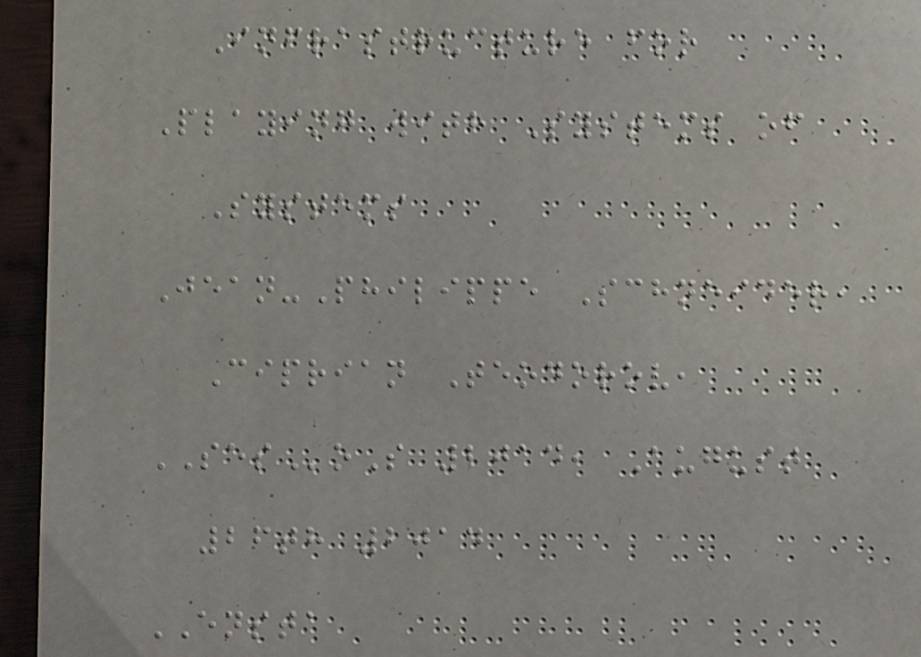Infrastructure for
Playing with Systems of
Systems
Jean-Philippe Schneider,
Ciprian Teodorov,
SESoS 2014, August
26th 2014
ENSTA
